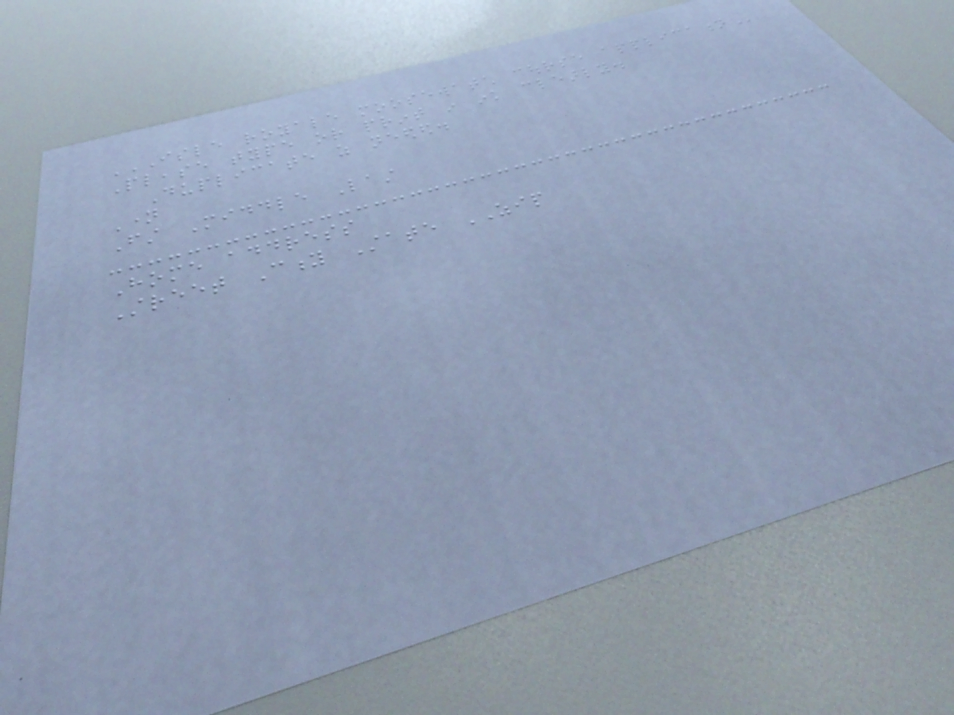ISLE ROYALE MOOSEWATCH COURSE APPLICATION
Please type or print in ink clearly.
Duplicate as needed.
Name
First Middle Last
Home address
Street City State ZIP
